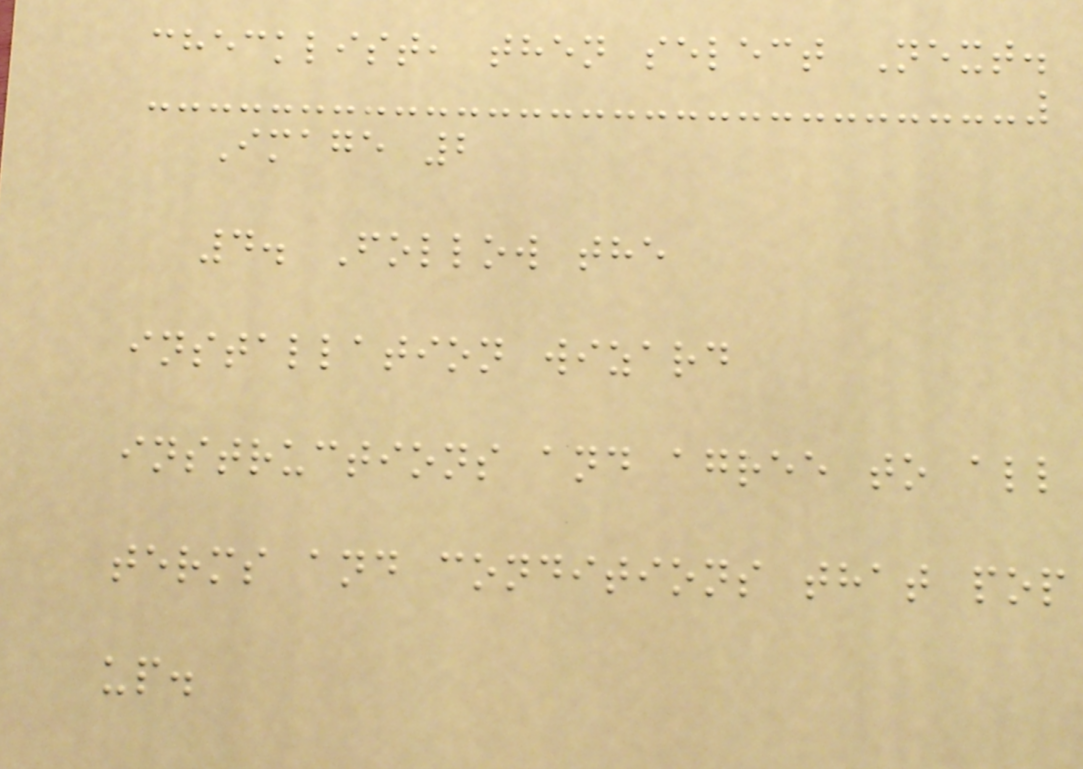checklist, then select Next.
Image 2
4. Follow the
installation wizard
instructions and agree to all
terms and conditions that pop
up.
